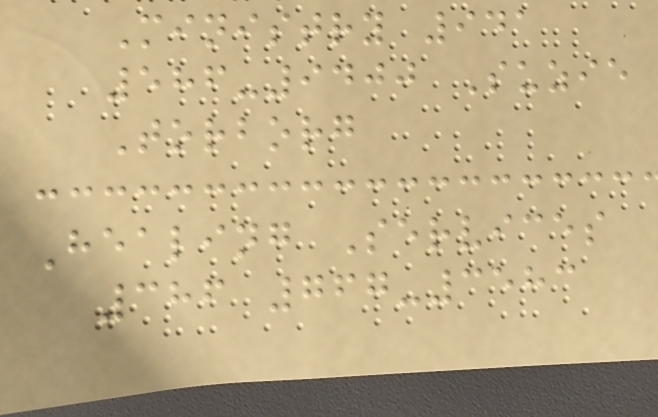Ministry 941
586-9400 Suzie
Torborg
Healing Services
386 767-3583
